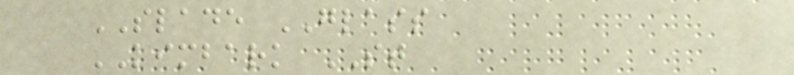SLADE GLASS
KIMBARK ST
